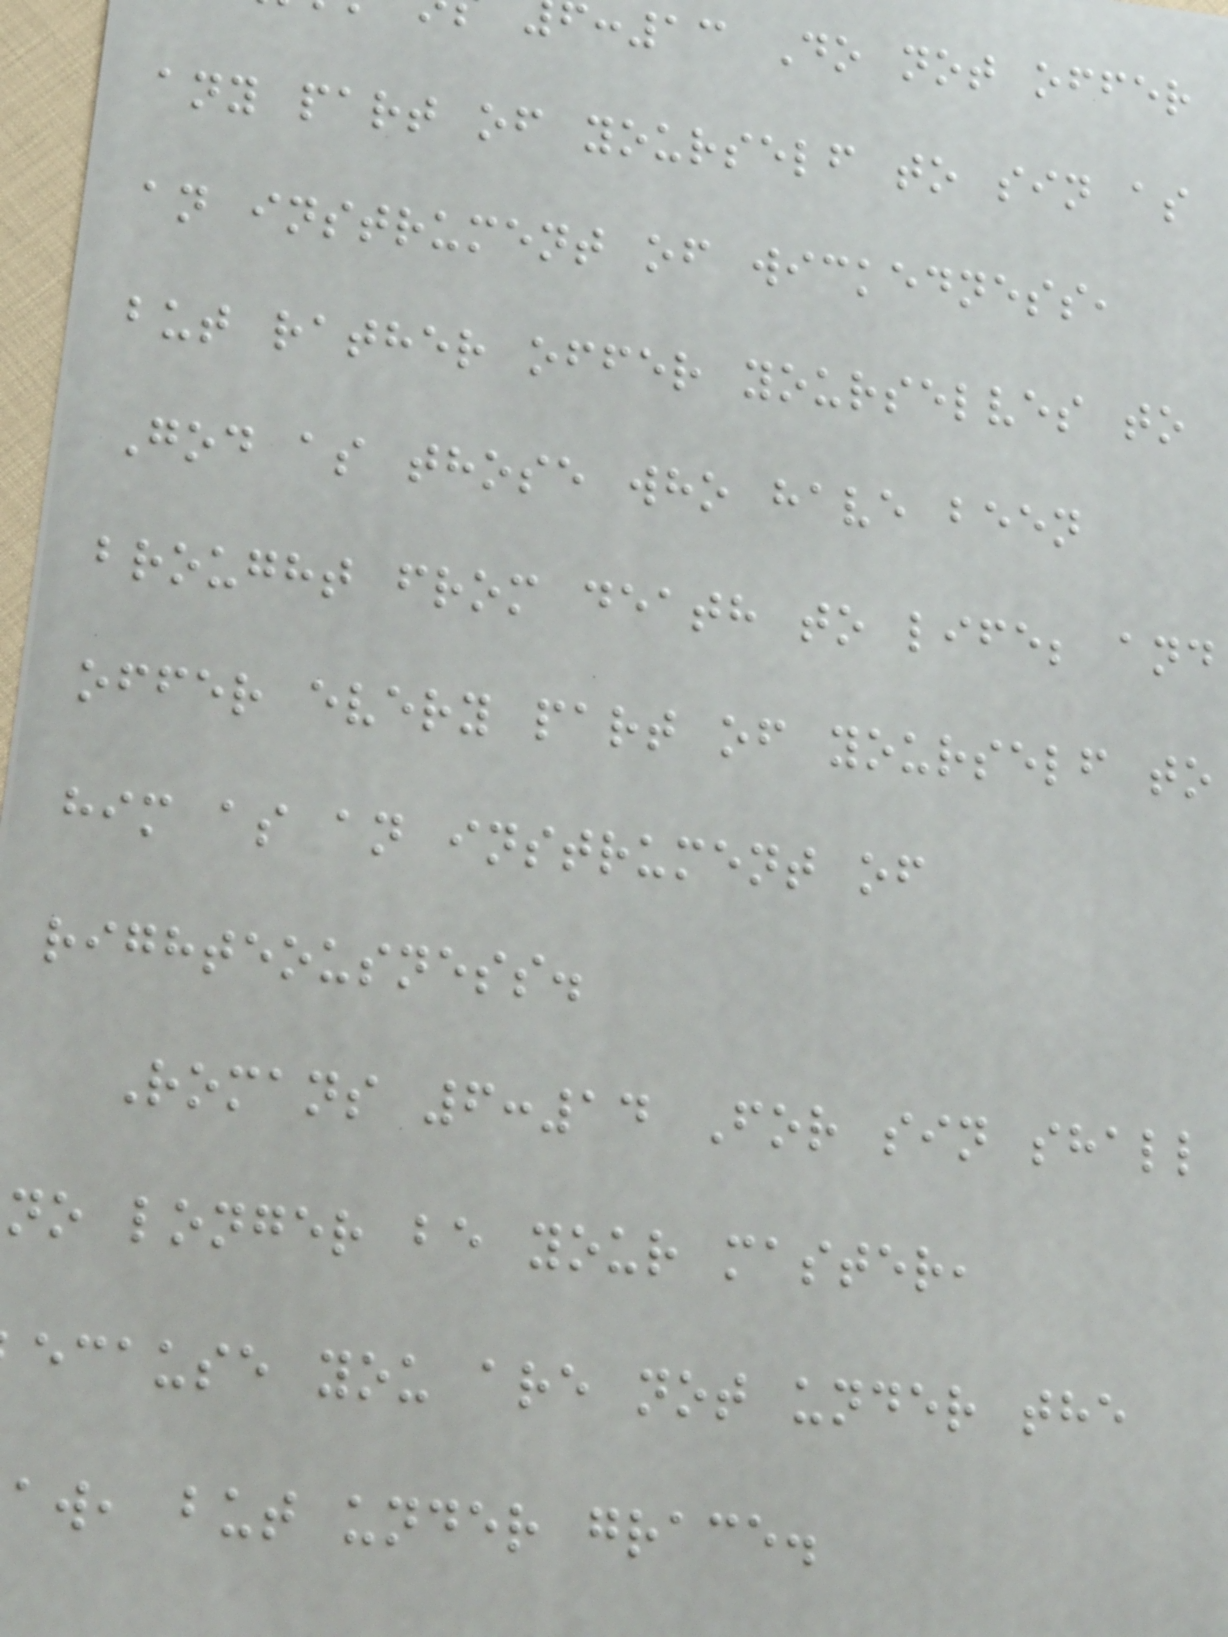:13 Do not offer
any part of yourself to sin as
an instrument of wickedness,
but rather offer yourselves to
God as those who have been
brought from death to life; and
offer every part of yourself to
him as an instrument of
righteousness.
Romans 6:14 For sin shall
no longer be your master,
ecause you are not under the
aw, but under grace.
